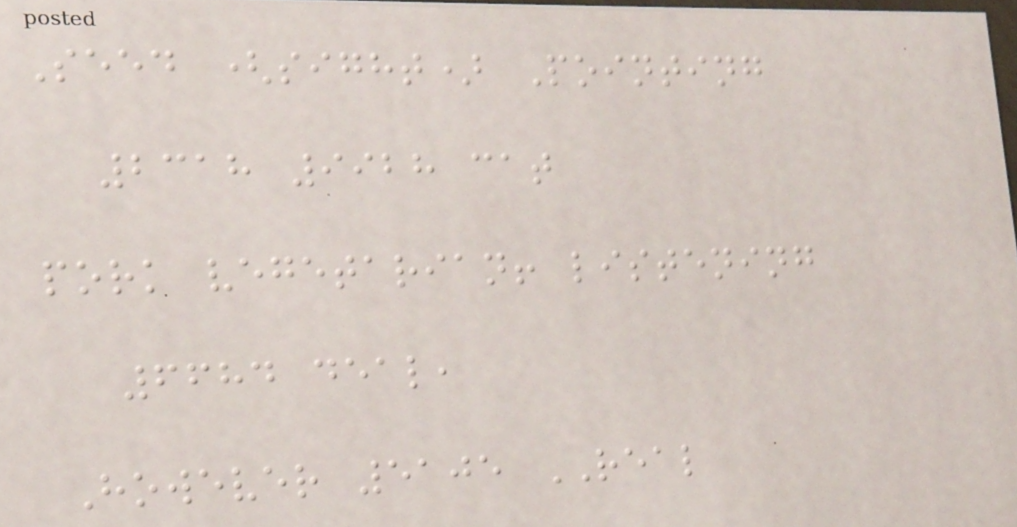Seed (sight) Pointing
2318 9928 cat
pork vegetarian! listening
6684 deal,
However 5105 REAL
